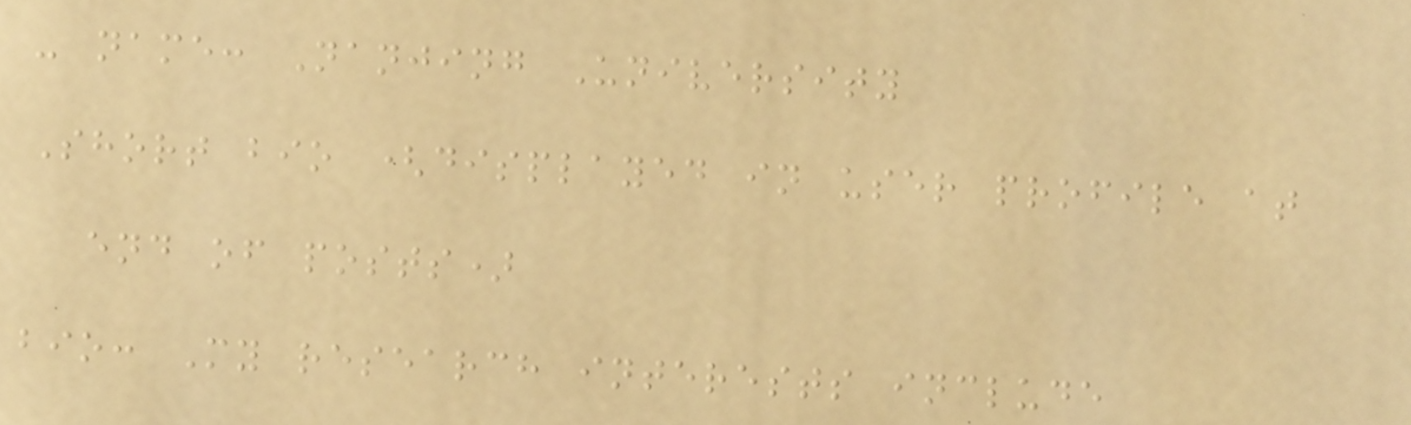- name: Nanjing University
Short bio (displayed in user profile at
end of posts)
bio: My research interests include
